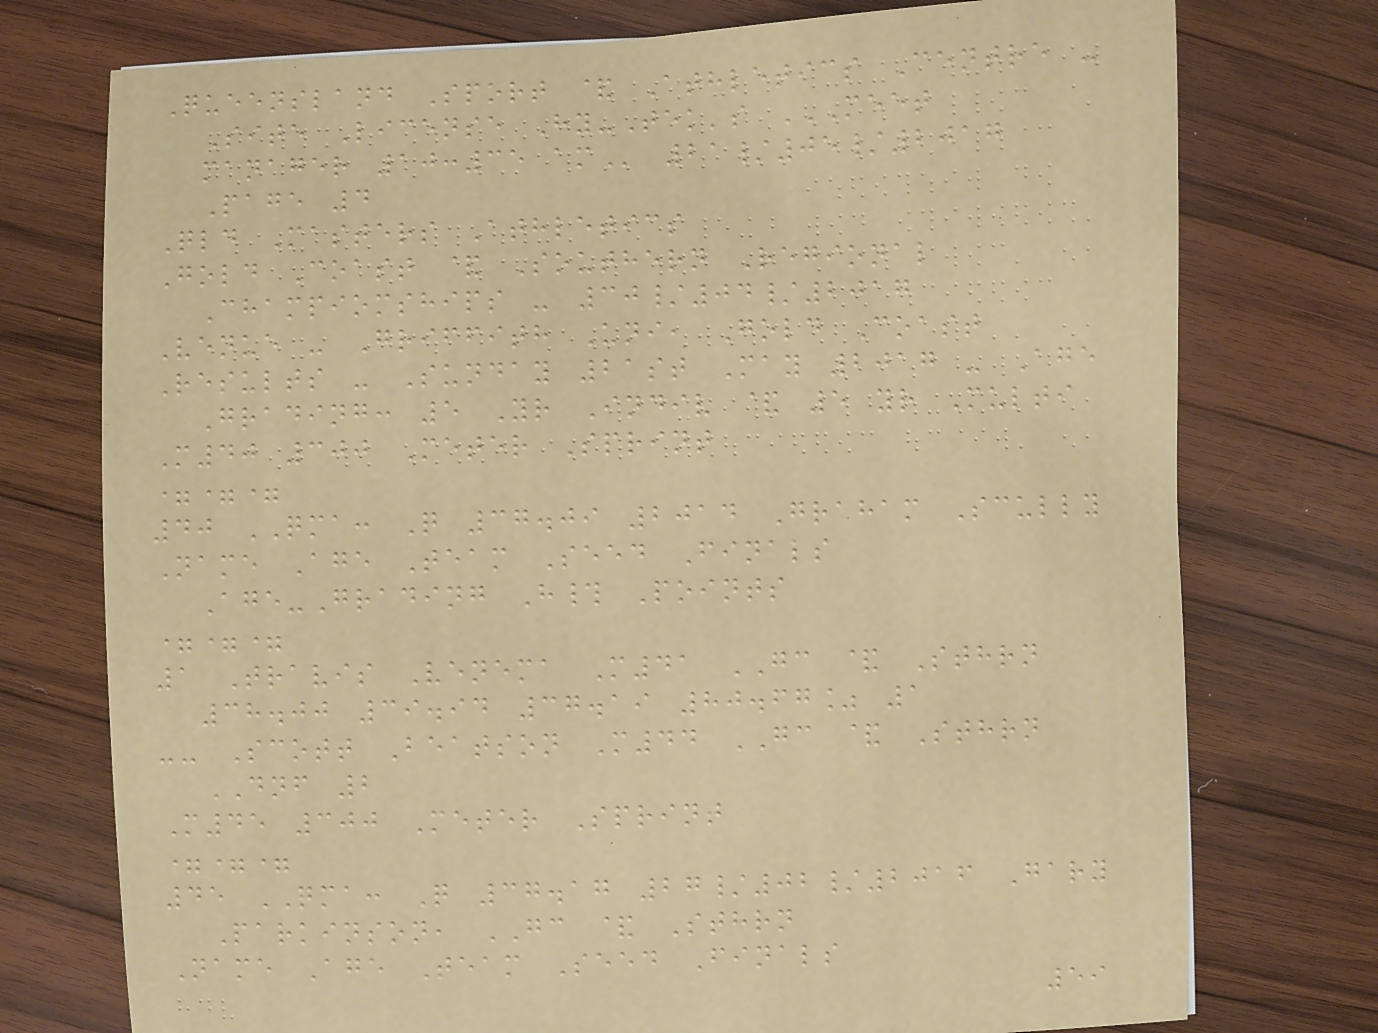Queensland Sport & Athletics Centre -
Site License Hy-Tek's MEET
MANAGER 10:35 AM 21/05/2017
Page 4
Qld Masters Athletics
Gold Coast & Southern Regional
Champiomships - 30/04/2017
Venue - Griffith Uni, Gold Coast
Results - Sunday 21st May 2017 - Age
Grading: 5 Yr Indiv & 5 yr Multi
M40 300 Meter Sprint
===
40 QMA: Q 37.09 2014 Graham Scully
Name Age Team Seed Finals
Age-Grading H# Points
===
1 Travis Venema M41 GC & Sthrn
38.00 39.94 37.19 80.67% 1
-- Scott Beatson M44 GC & Sthrn
DNF 2
M45 300 Meter Sprint
===
45 QMA: Q 37.17 27/02/2016 Gary
Parkinson, GC & Sthrn
Name Age Team Seed Finals
59
